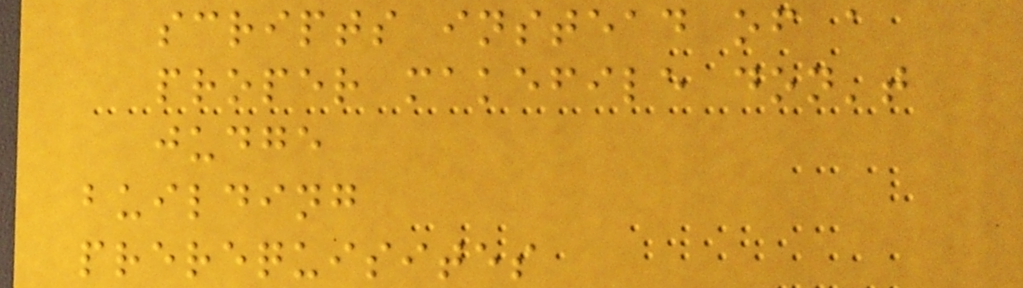scripts instead of a
proper makefile don't
judge
building
prerequisites
